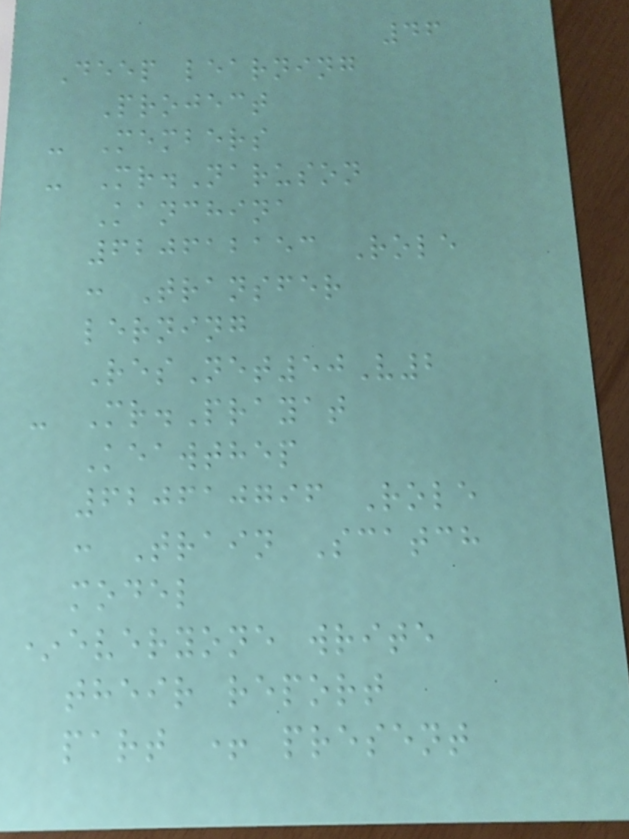46
Deep learning
Project
- Members
- Mr.Naruson
Kanchina
620612153 Role
: Transfer
lerning
ResNet50V2
- Mr.Prayat
Keawthep
620610796 Role
: Train Scatch
model
*everyone write
their report
part + present
